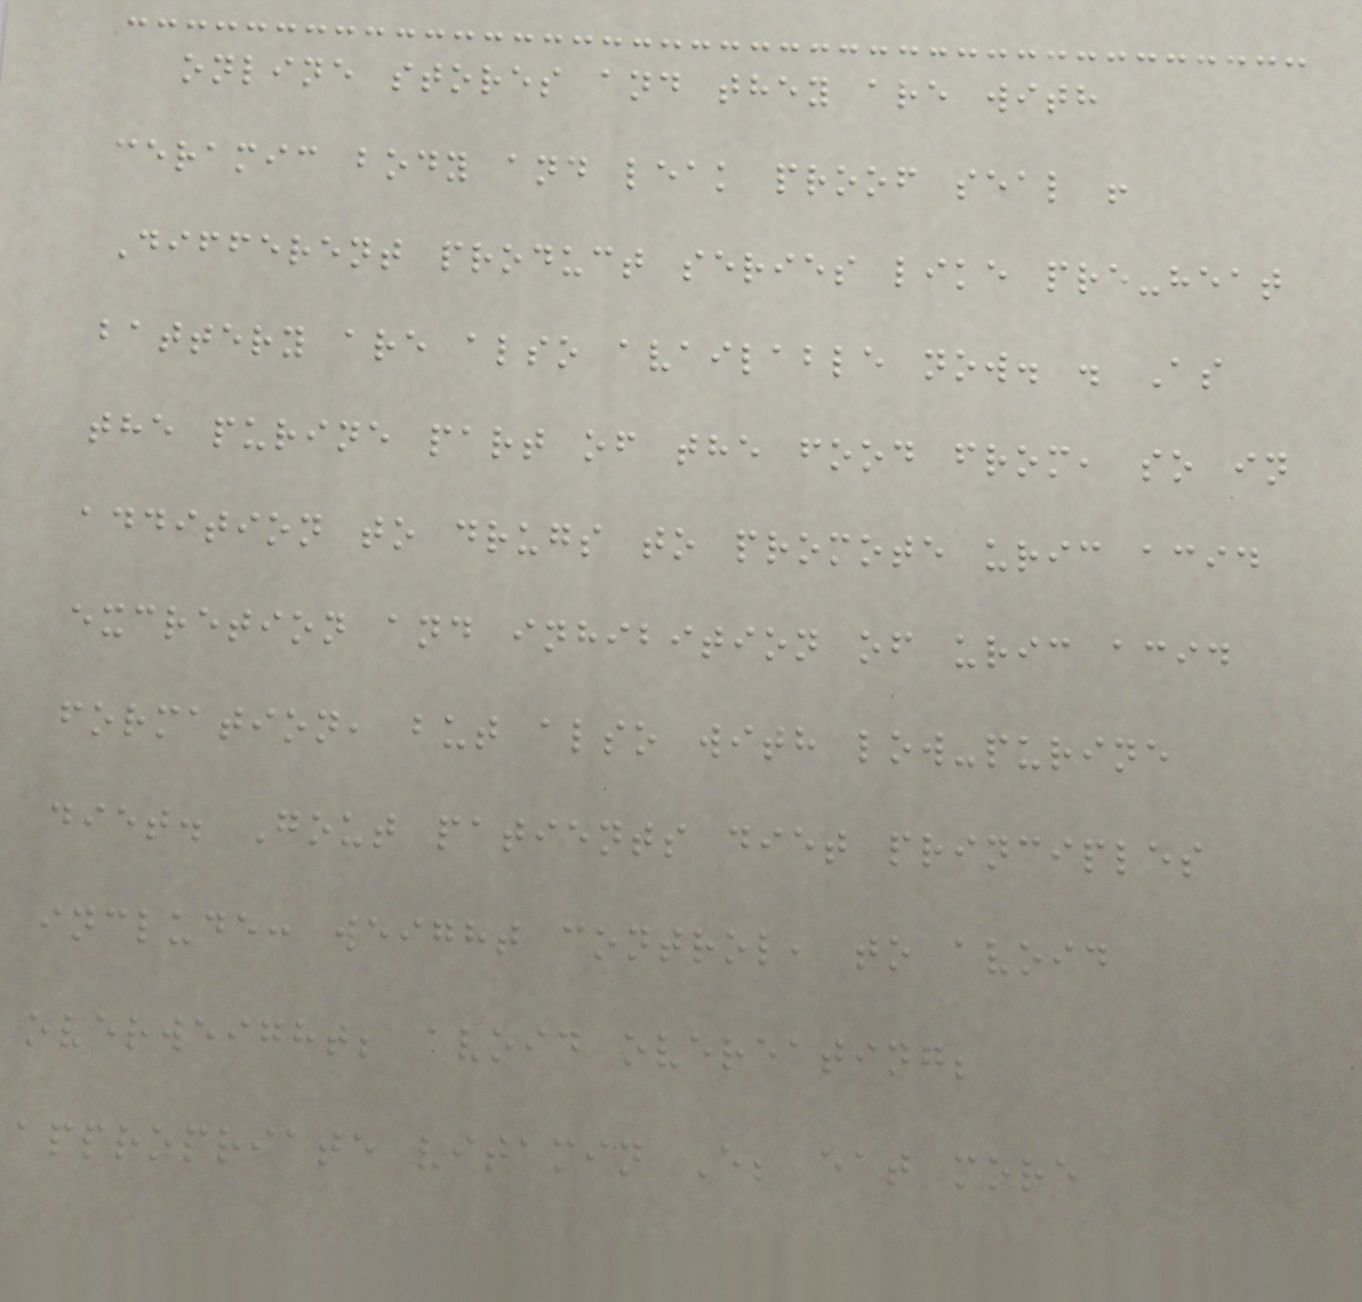online stores and they are with
ceramic body and leak proof seal !
Different product series like pre-heat
battery are also available now. . As
the purine part of the food from, so in
addition to drugs to promote uric acid
excretion and inhibition of uric acid
formation, but also with low-purine
diet. Gout patients diet principles
include: weight control, to avoid
overweight; avoid overeating;
appropriate vitamin E; eat more
